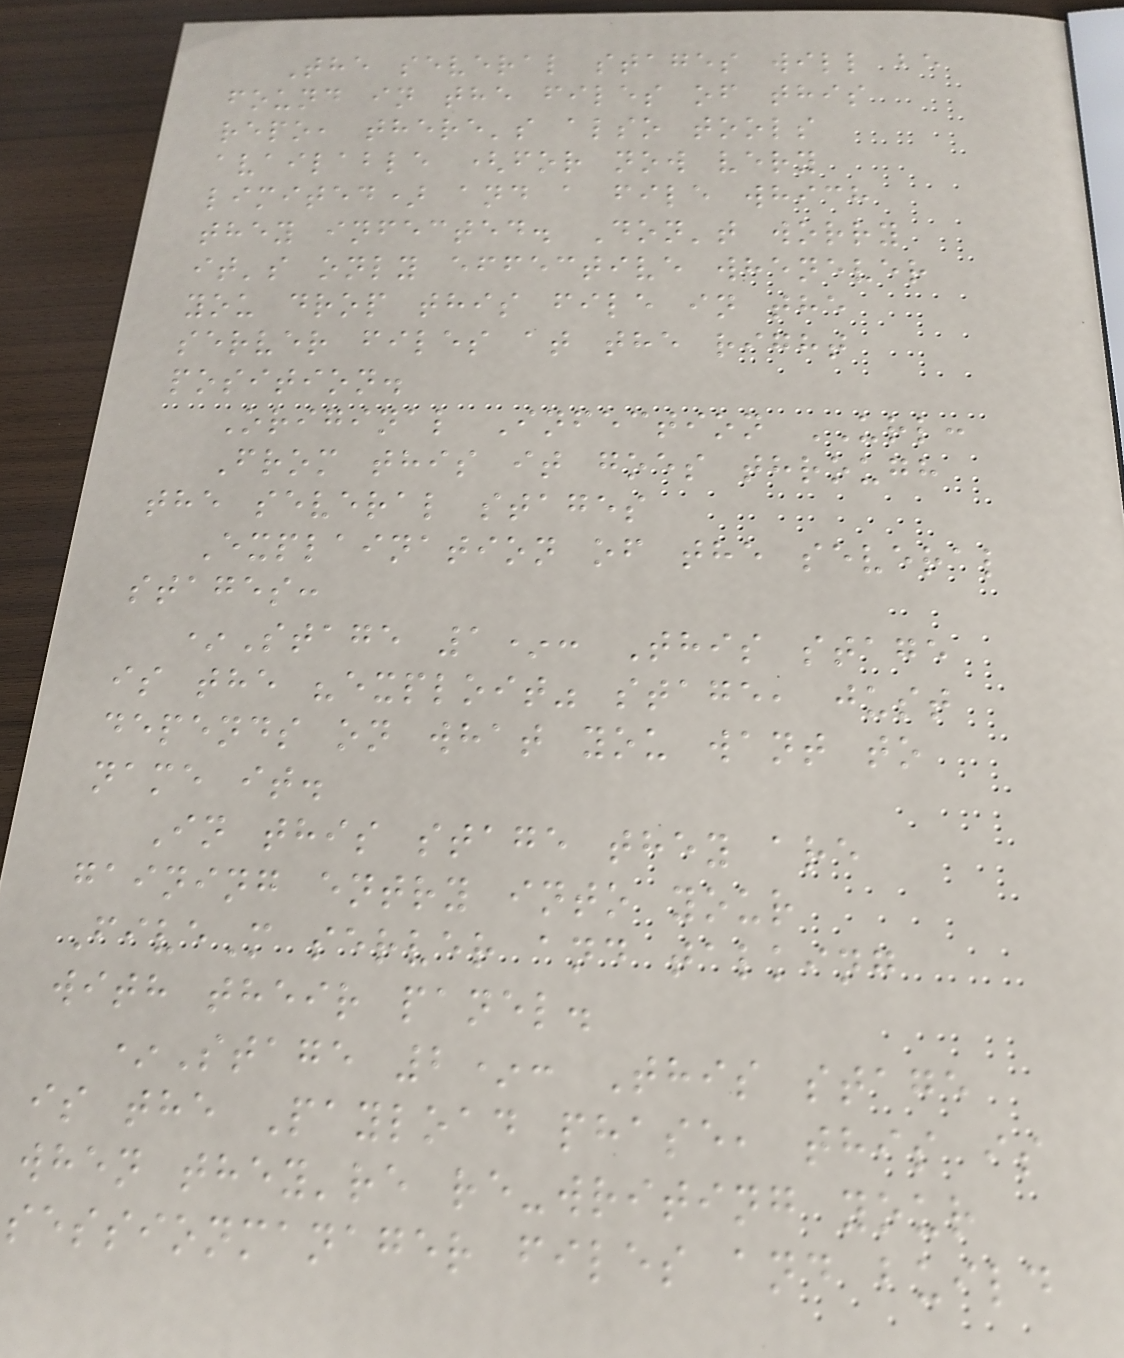The several stages will be
found in the files of this
repo, there's also tools
available (for now very
limited) and a file which
they infected. Don't worry
it's only effective whenever
you drop this file in the
server files at the right
position.
Original Infection URL:
From this it goes through
the several stages
Explaination of the several
stages:
*Stage 1*: This stage
is the "exploit" stage, just
depends on what you want to
name it.
In this stage they are
gaining entry into your
FiveM server and talking
with their panel.
*Stage 2*: This stage
is the Payload phase, this is
when they're re-writing your
sessionmanager files and build
